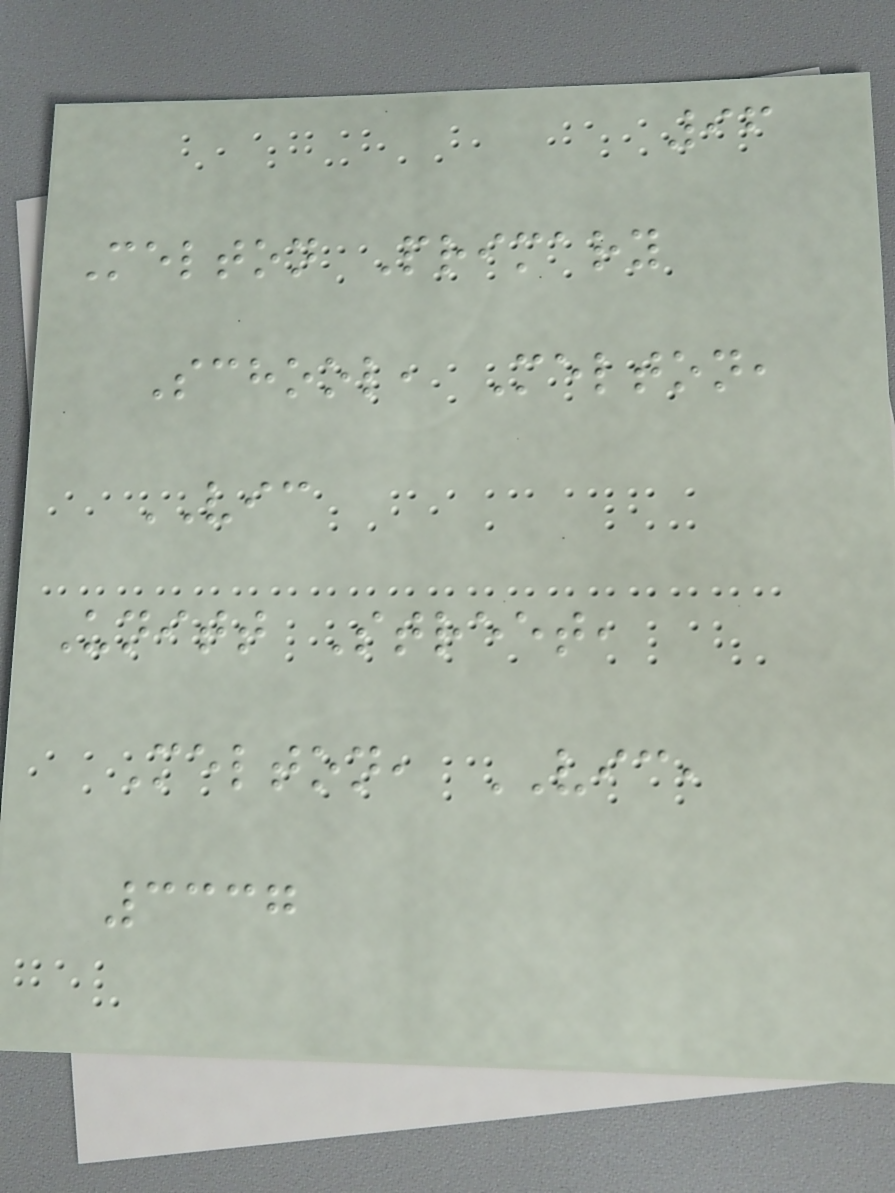96
Melton Primary
School, Melton,
VIC
Unitt Street,
Melton, VIC,
3337
